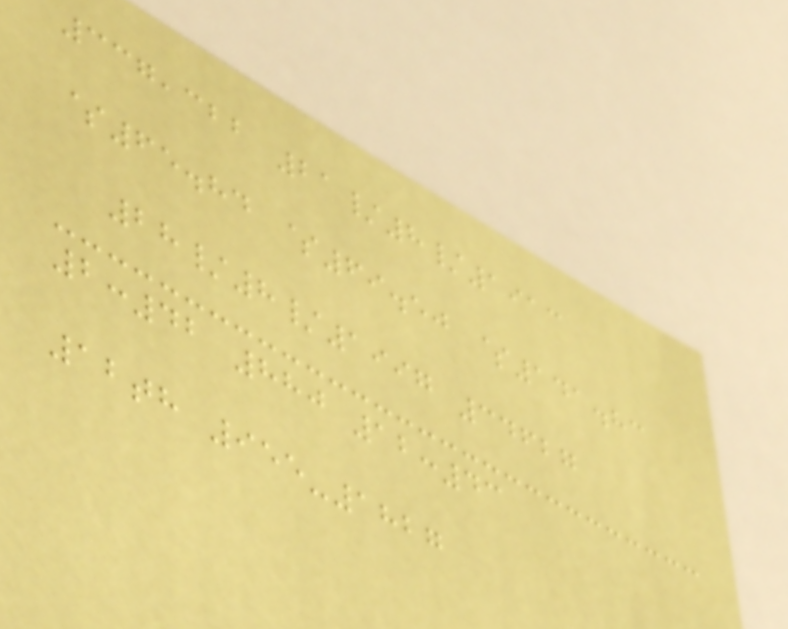337,322 21/8/1913
$65.84 $69.50 $141.83
28/8/1997 34627
2:42 880 12:43
12th 955-1827
